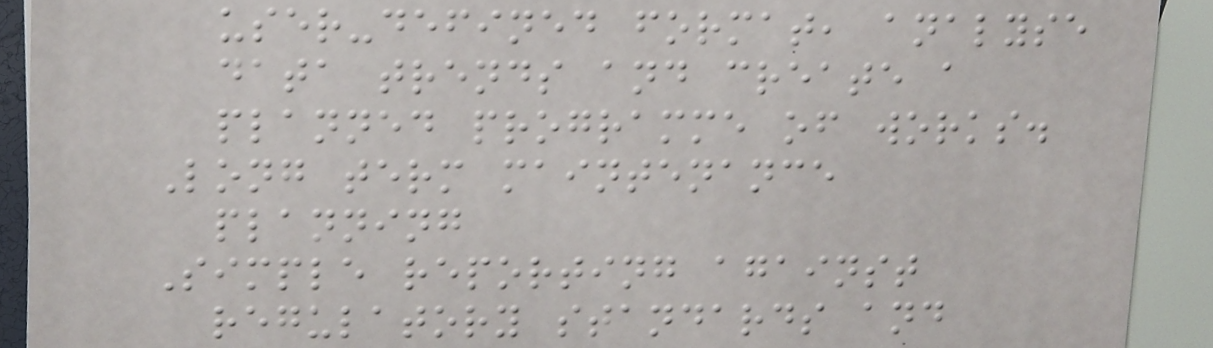user-defined format, analyse
data trends and create a
planned programme of works.
Long term maintenance
planning
Simple reporting against
regulatory standards and
